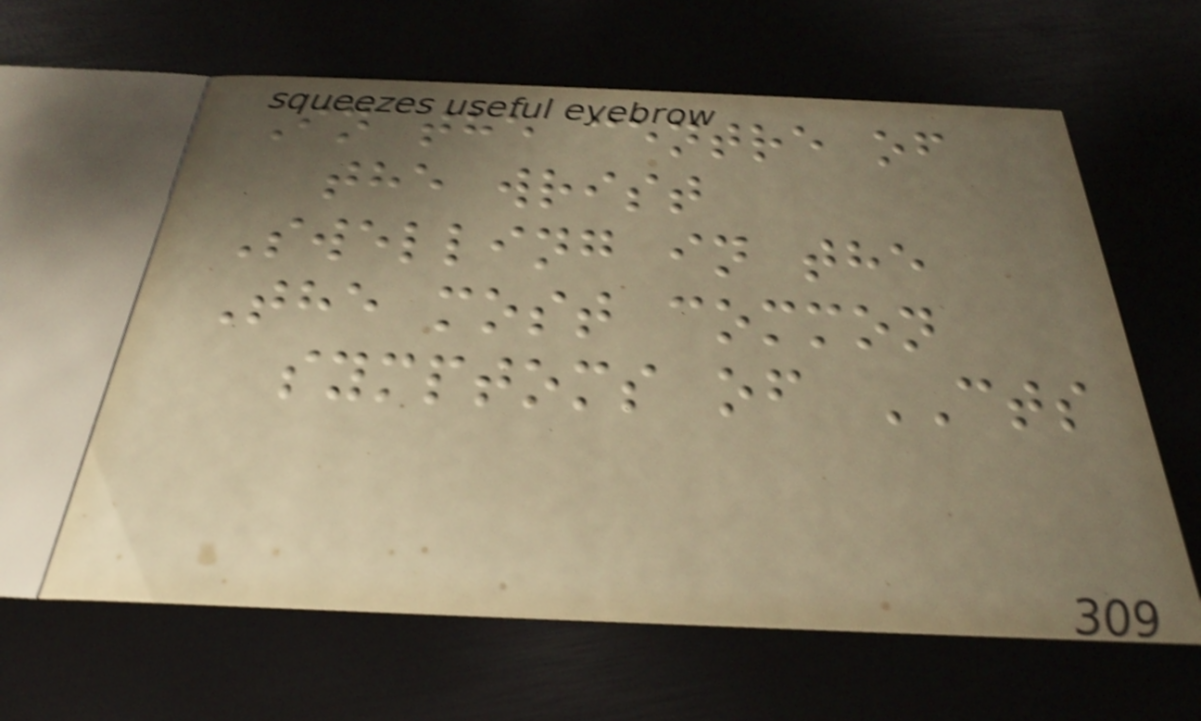In the centre of
the wrist
Swelling in the
The most common
symptoms of CTS
